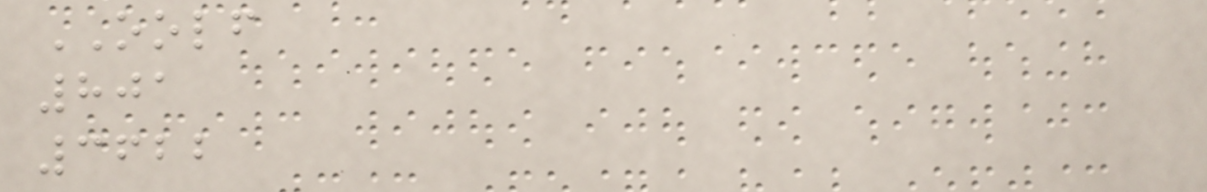OOLF
801
3622
